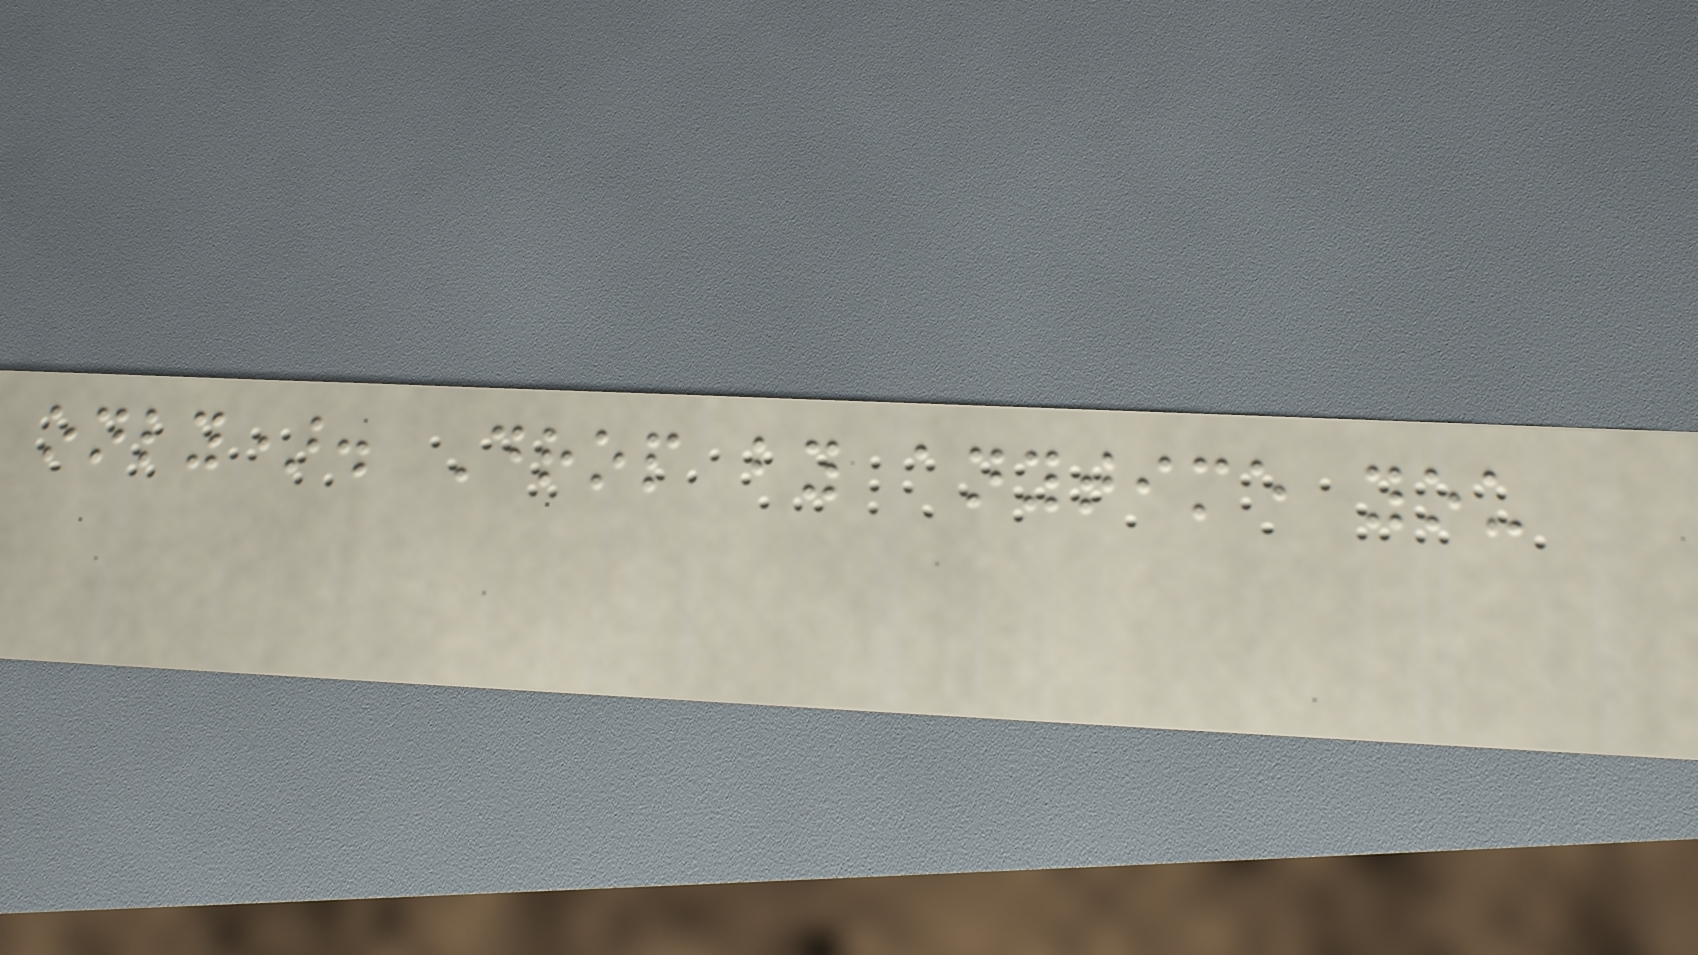only). Drop by anytime you
